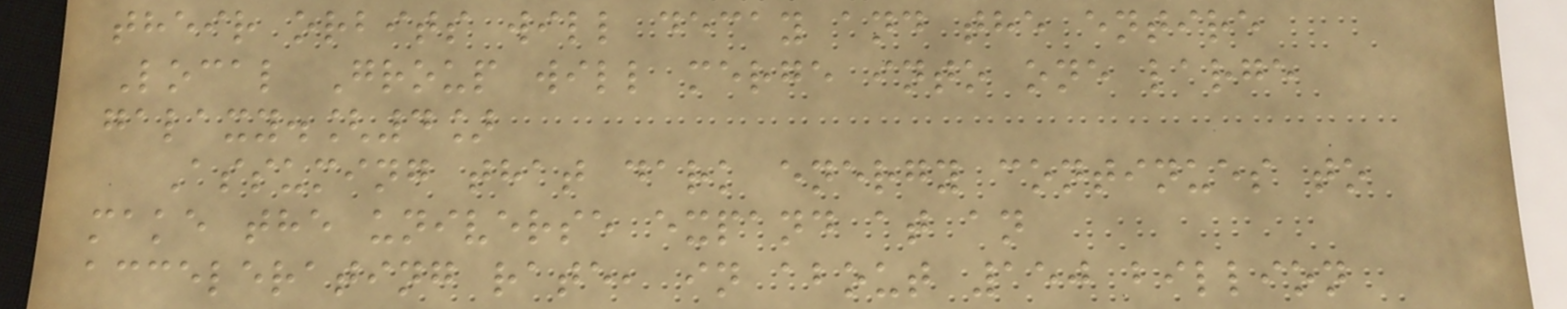their orbits will decay and the entire
Local Group will merge into one large
galaxy.[4]
Assuming that dark energy continues to
make the universe expand at an
accelerating rate, in about 150 billion
